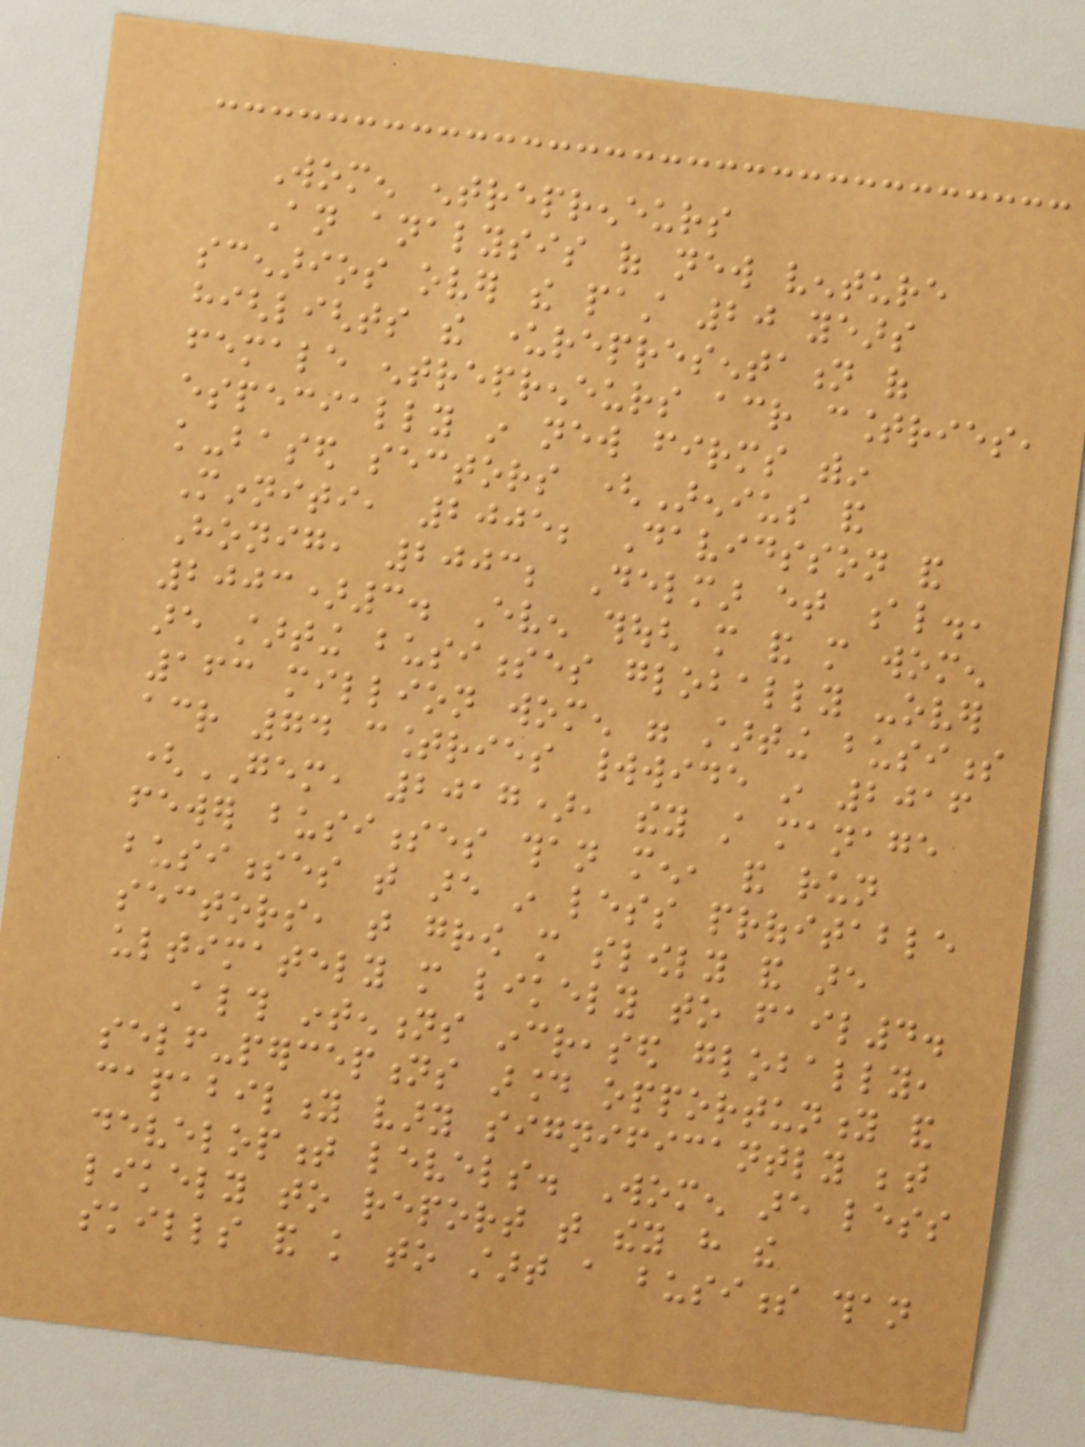Women entrepreneurs
An analysis of new venture
scenarios over the past 20 years
highlights the underrepresentation of
female entrepreneurs across countries,
especially in new firms within
knowledge-based sectors (Arenius and
Minniti, 2005; Davidsson and
Honig, 2003; Delmar et al.,
2003)3. Even though more and more women
are starting businesses globally -over
163 million women were starting business
across 74 countries worldwide in 2016
(GEM, 2017), they still manage
fewer businesses than men, and run
businesses that are in less profitable
sectors, that grow more slowly and are
ultimately more likely to fail4.
Although intentions increased globally,
self-perceptions around opportunity and
capability vary significantly between
development levels. Women are less
likely to report that they have the
skills and knowledge to start a business than
